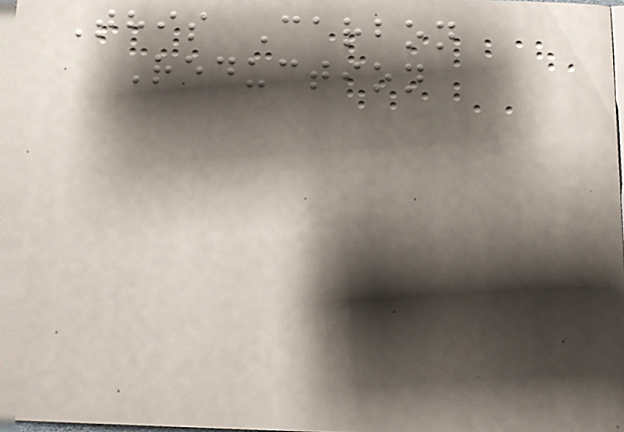This Carbon
Reduction
